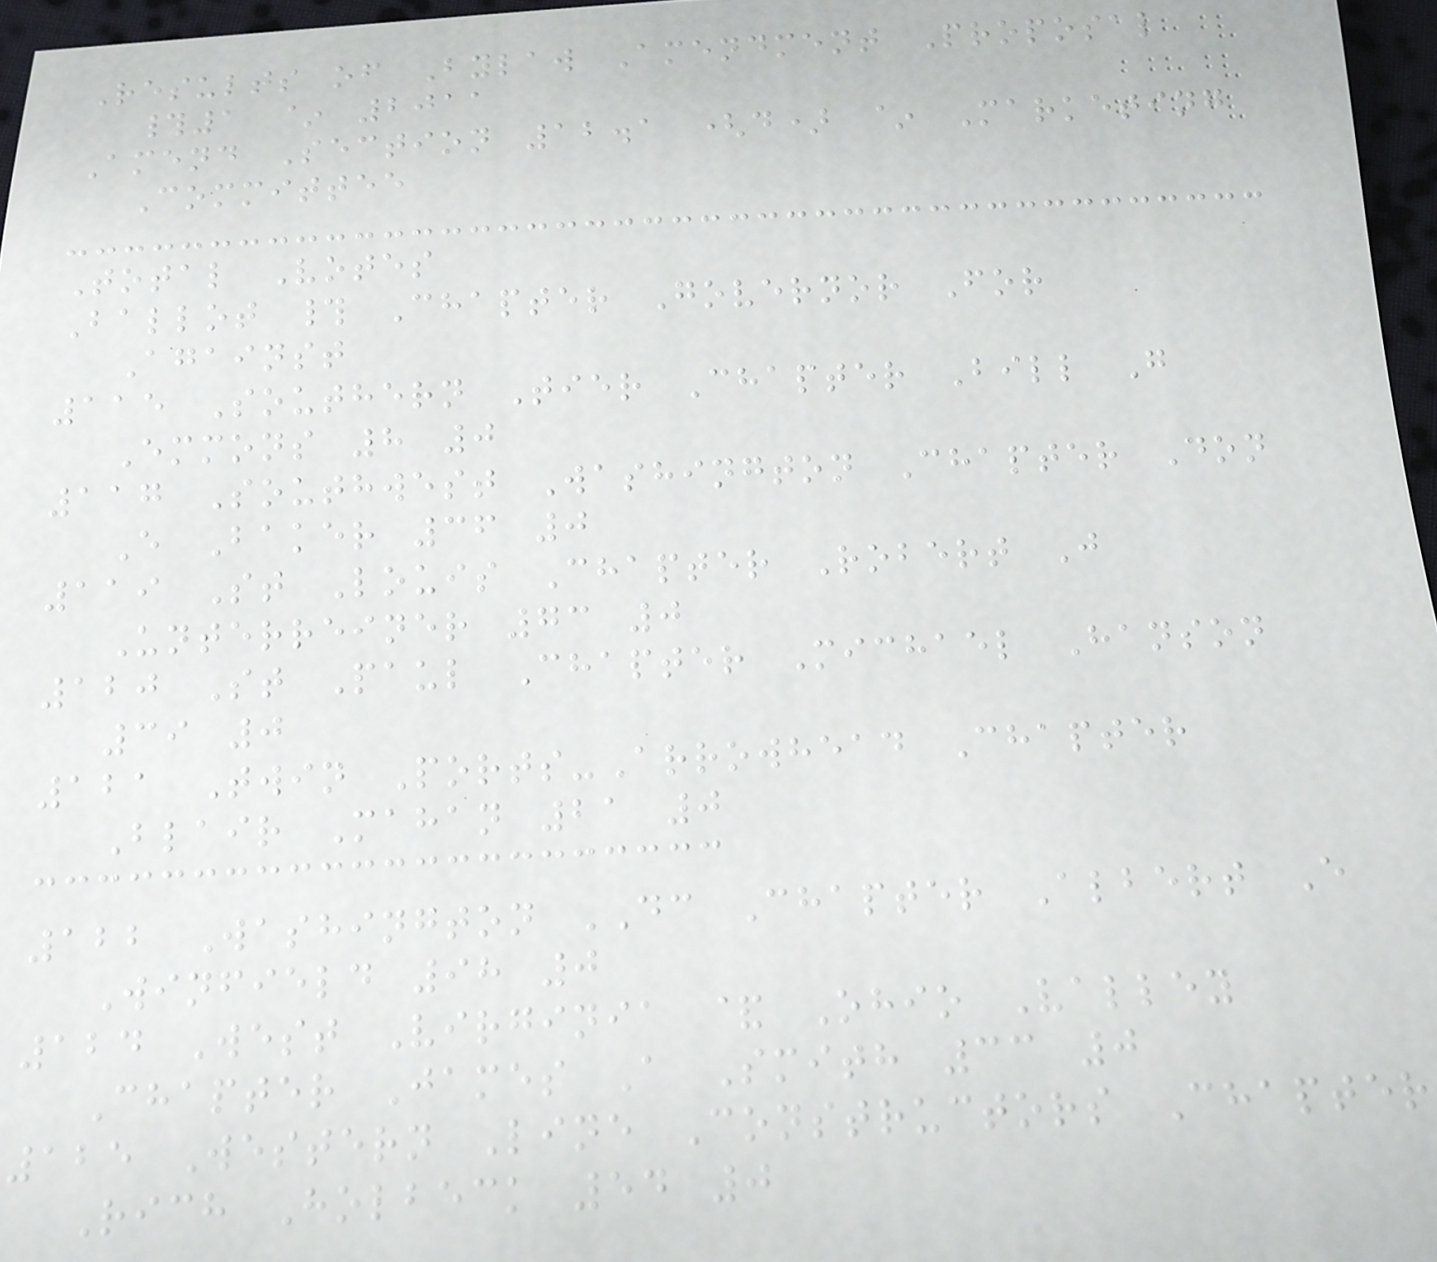Results of Bylaw Amendment Proposal
#1 ~ 2011
Amend Section 12.1 (d) ~ Marketing
Committee
Total Votes
Ballot # Chapter Governor For
Against
115 Southern Tier Chapter Bill G
Emmons 8 0
117 Southwest Washington Chapter Don
E Baker 36 0
119 St Louis Chapter Robert J
Unterreiner 73 0
120 St Paul Chapter Michael Hanson
39 0
121 Twin Ports-Arrowhead Chapter
Blair Mahan 21 0
122 Washington DC Chapter Albert E
Winfield 98 0
124 West Virginia & Ohio Valley
Chapter James A Smith 33 0
125 Western Line Constructors Chapter
Rich Holbeck 54 0
